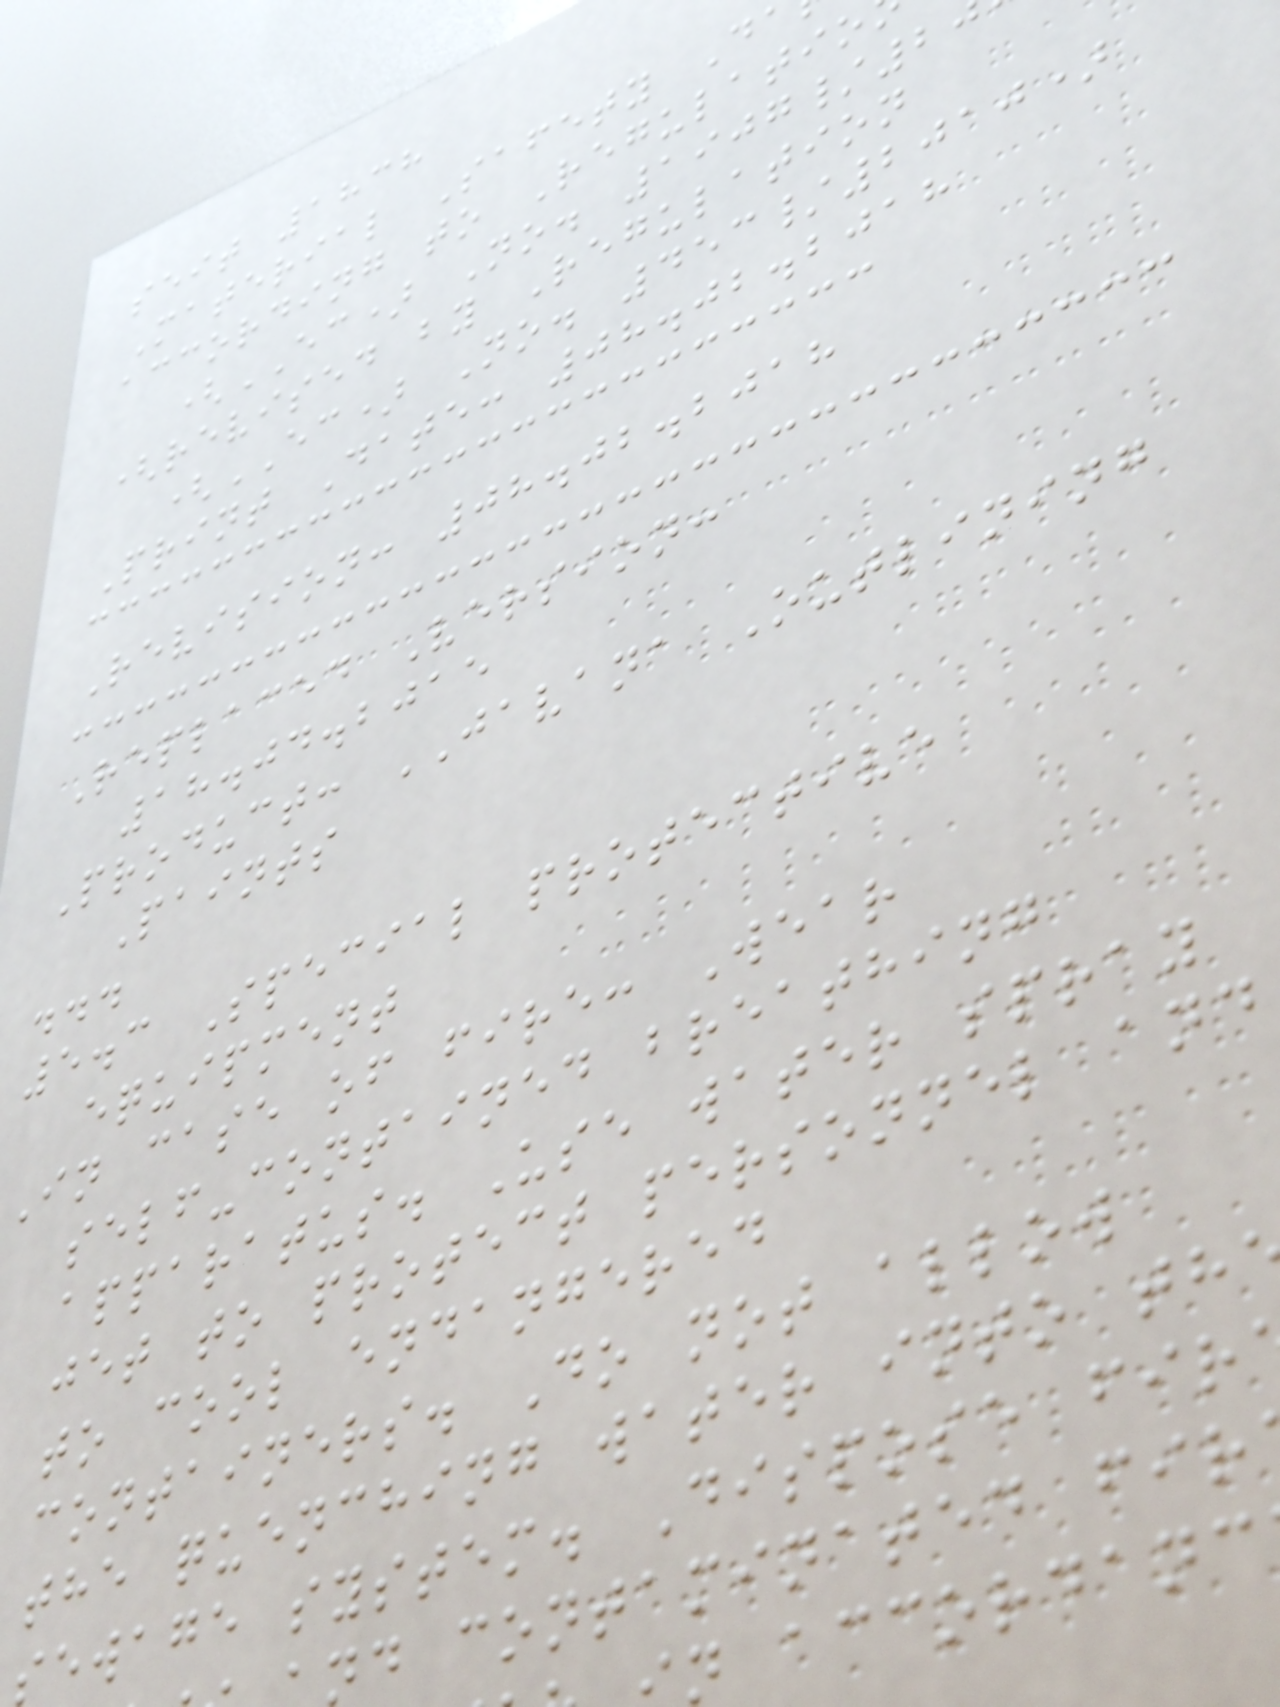seit 1838
Material Safety D
according to Regulatio
(EC) No. 1907/2
(revised by Regulation
(EC) No. 453/2010)
Print Date: 08.02.2018
Revision: 08.02.2018
Replaced Version:
18.04.2015
Product: JAVANA Outlining
Paints
...
5.3 Special protective
equipment
In case of fire: Wear
self-contained breathing
apparatus. Use water spray
jet to protect personnel and
to cool endangered
containers. Do not allow
the quenching water into th
sewage system. Dispose fir
nd contaminated fir
n accordanc
